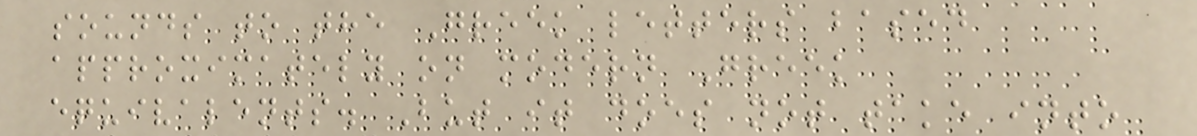sounds to the Greek letters based
approximately on modern Greek
equivalents. But it does not take into
